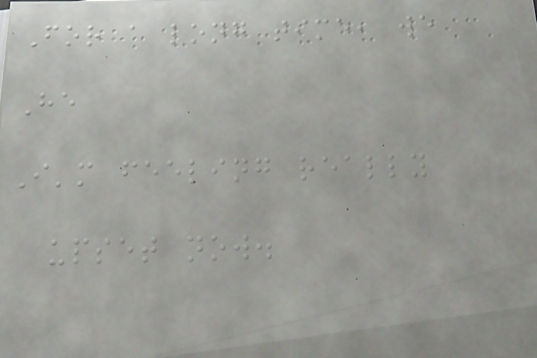For a long time, we
He
I'm feeling really
upset now.
